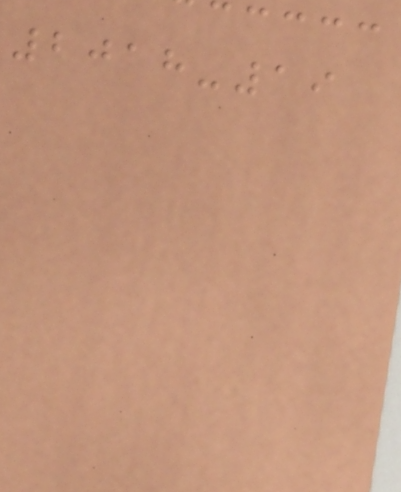2018-19
